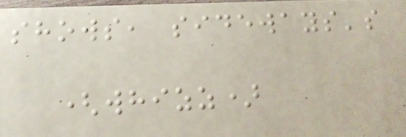shows, sideways's
(whizz)
